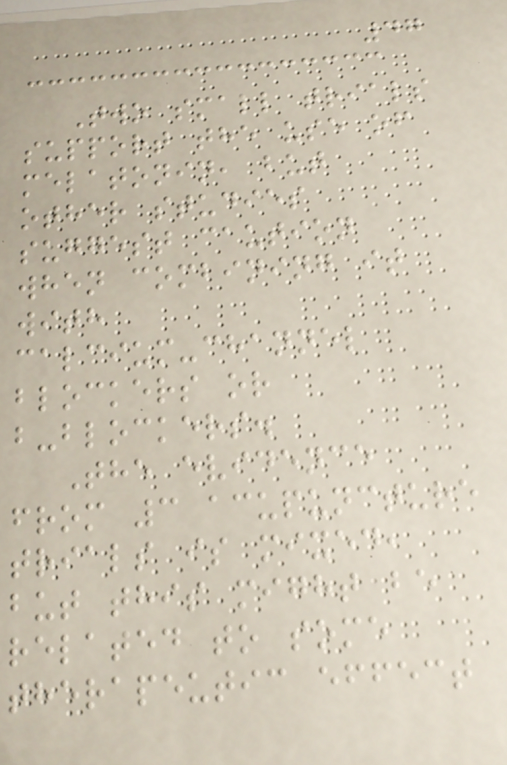47
Two small trials
support the use of
melatonin, but
other studies
suggest caution
when combining it
with
calcium-channel
blockers or
b-blockers.
The evidence
from 3 acupuncture
trials is mixed,
but this might be
related to some
therapeutic effect
